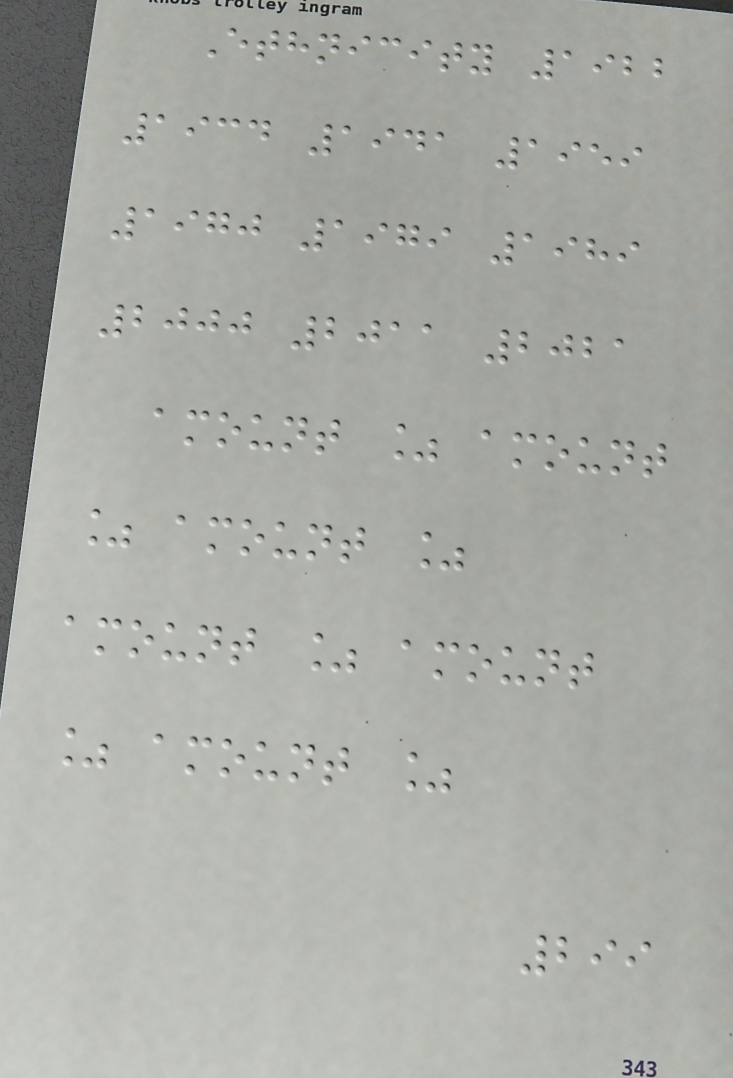Ethnicity 1922
1934 1941 1959
1970 1979 1989
2000 2011 2021
amount % amount
% amount %
amount % amount
% amount %
299
